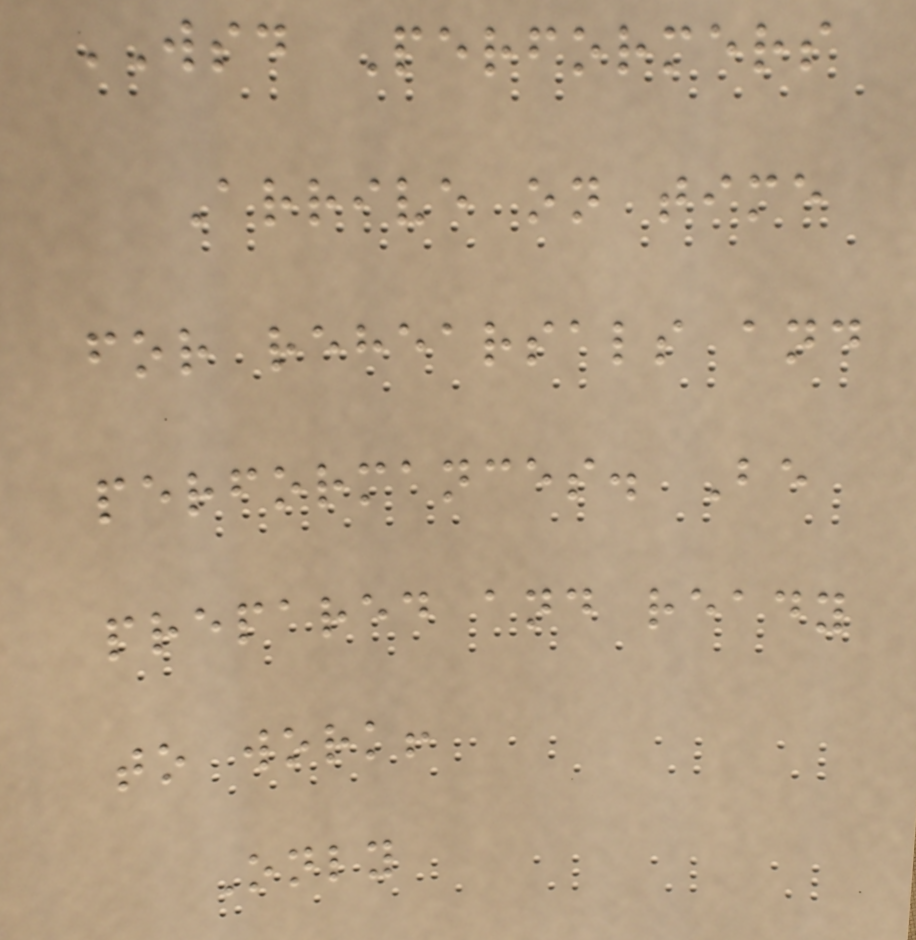WSD Performers
Arrive on time
for rehearsals and
performances. Be
prepared and ready
to work!
Only
